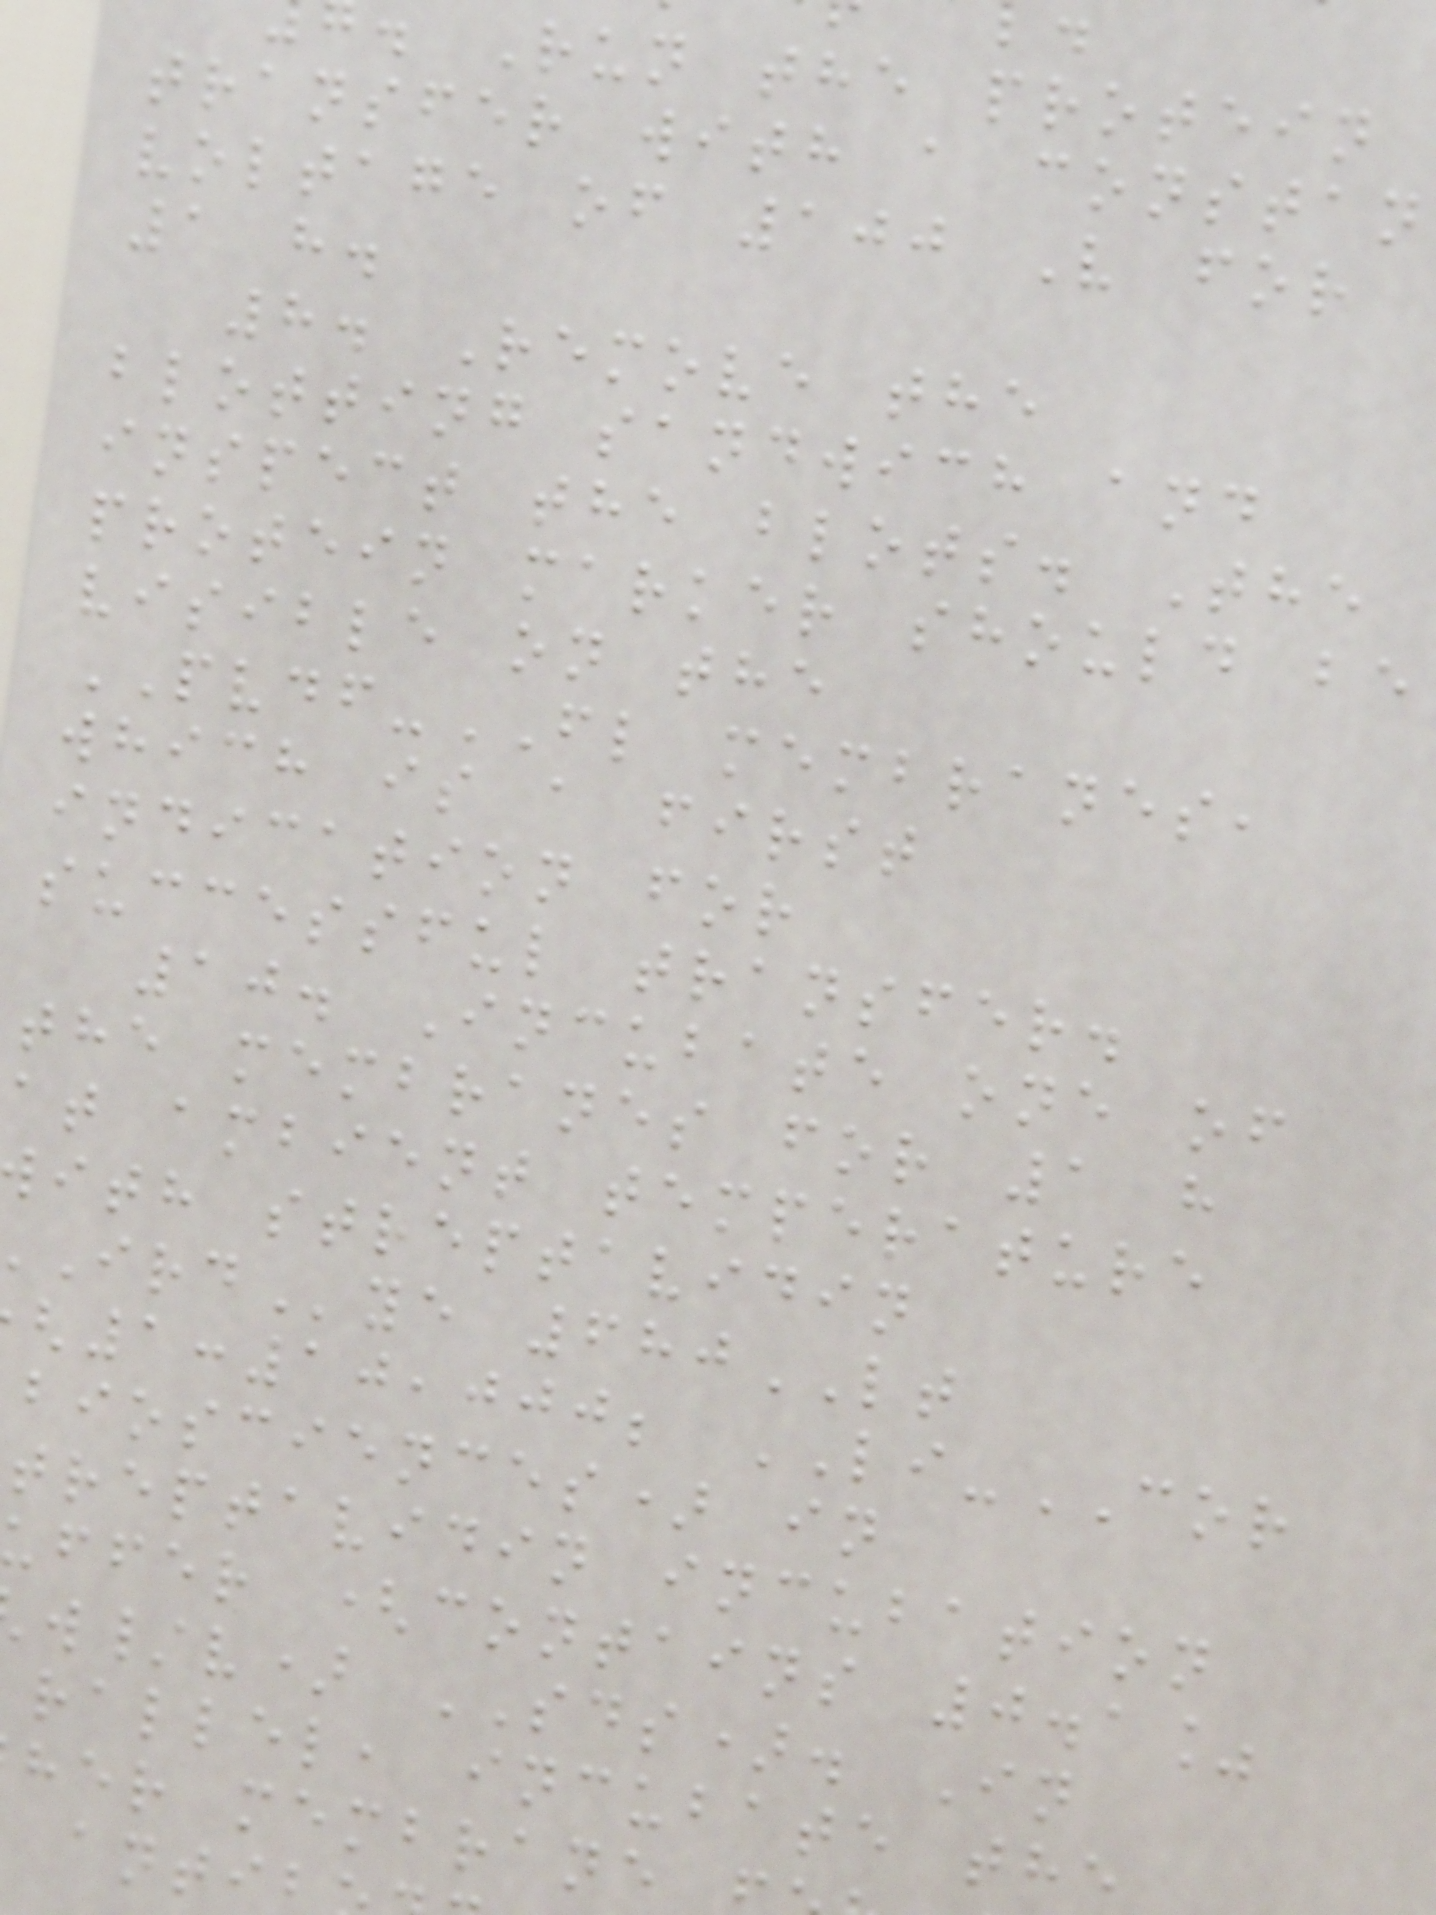. Run the protein
transfer with a constan
voltage of 100 V for
1 h.
8. Remove the
blotting sandwich and
inspect the blots. The
protein marker should be
visible on the
PVDF-FL membranes,
which is a first
indication for
successful transfer.
10. Incubate one of
the membranes for 1 h
at ambient temperature
ith streptavidin
ye 680LT
1:10,000; LI-COR
biosciences) in
treptavidin incubation
uffer (contains 0.1%
w/v) SDS). In
rallel, incubate the
her membrane
